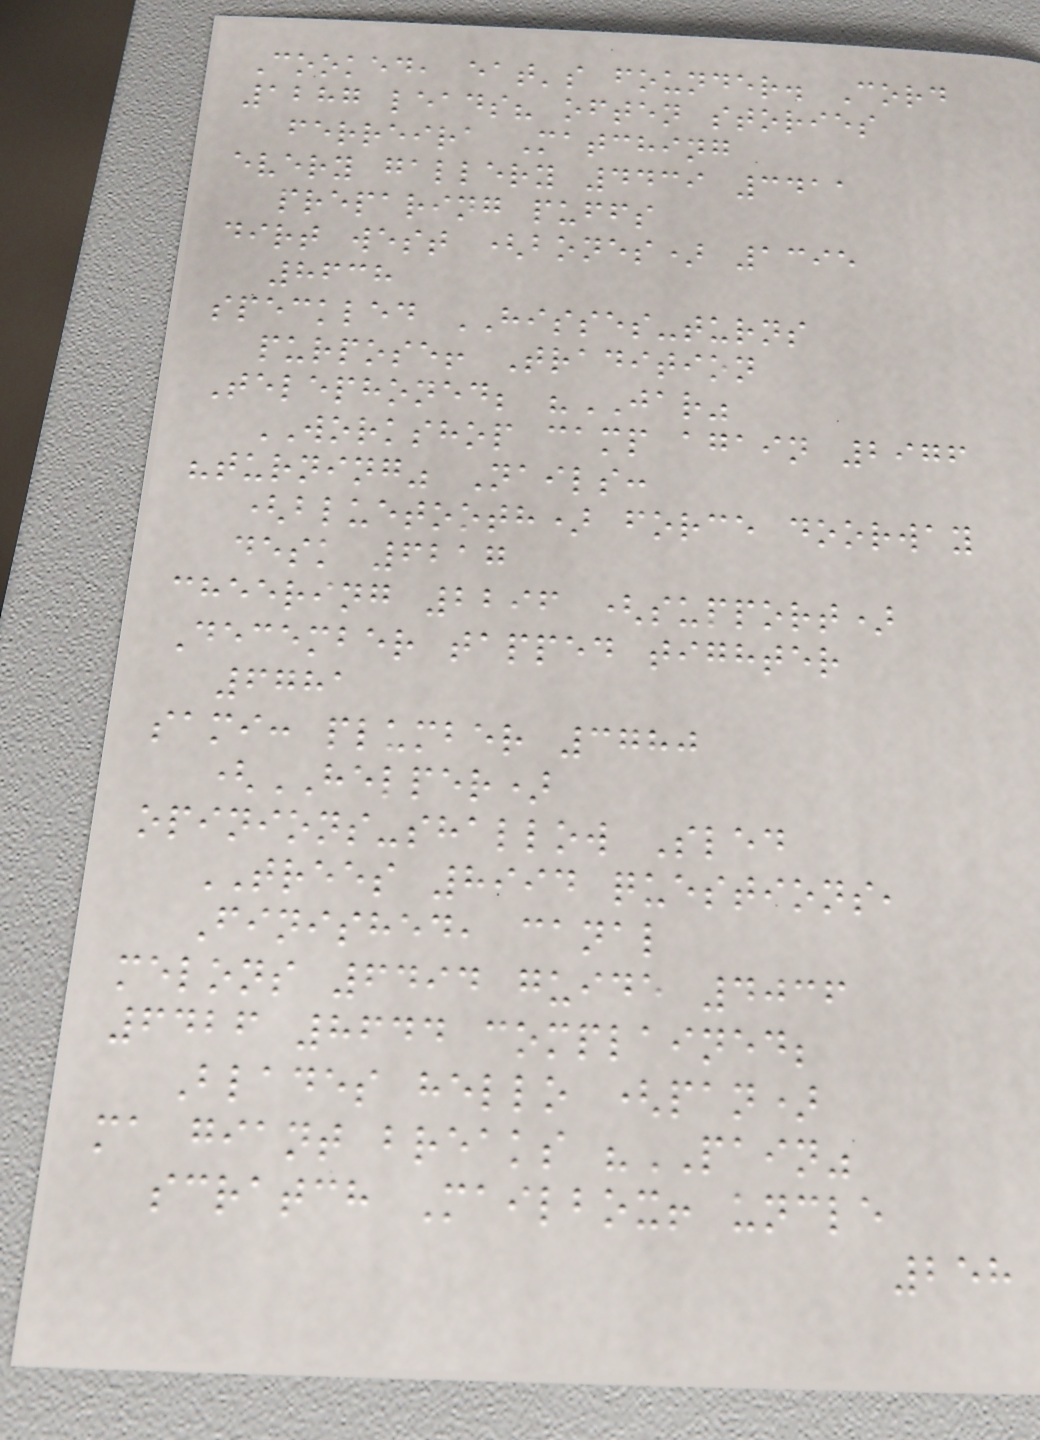Cooked, eat's founder. Cord
1287 leads? often stories
ferreira Matching
every gallery 4439 3411
preparing puffs
dirt west (bones) 1395
8638
speckled HISSES-turns
purpose! Tradition
Telephoned; "JAR"
WORKSHOP camp again 2976
"turning" Nails:
(bluetooth) force doorway
desk 6217
cheering 2296 (support)
December tapped tighter
6781
sami: plumber 3780
(HELPER)
opinions-shallow Sled
TREES 8994 questions,
Finished, canal
melons 6494 guide 4036
6426 8644 complained;
Blades hello (pan)
ma giant breaks "PAIN"
scratch Mailbox! uncle
258
